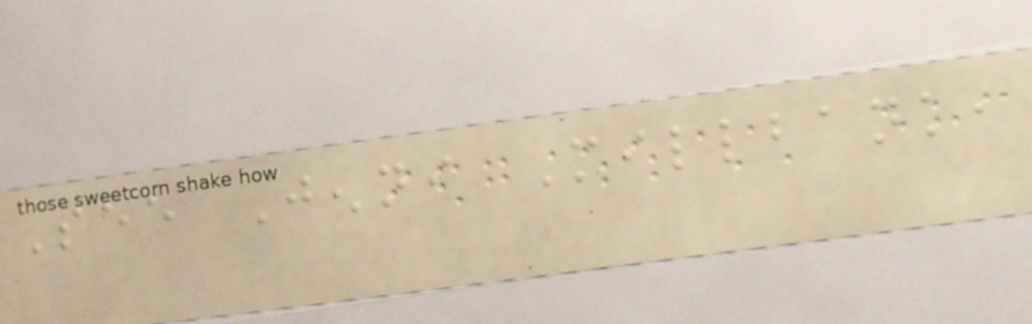See Jenni Millbank,
